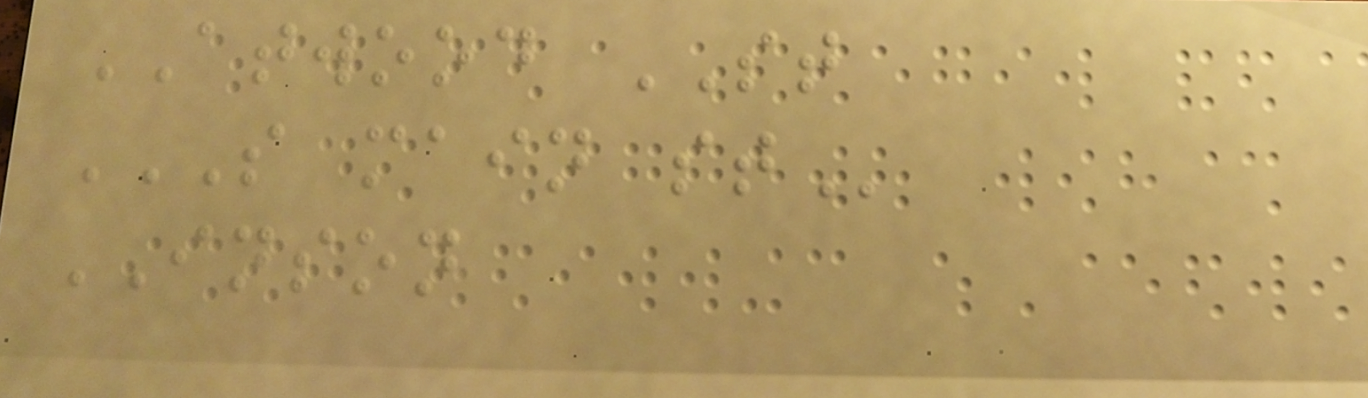ATWOOD ST
S MAIN ST
INSON
